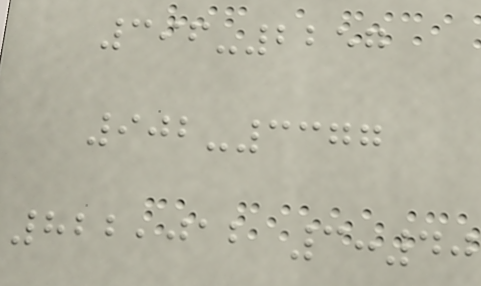396-2257
902-3377
822,012 3:40
